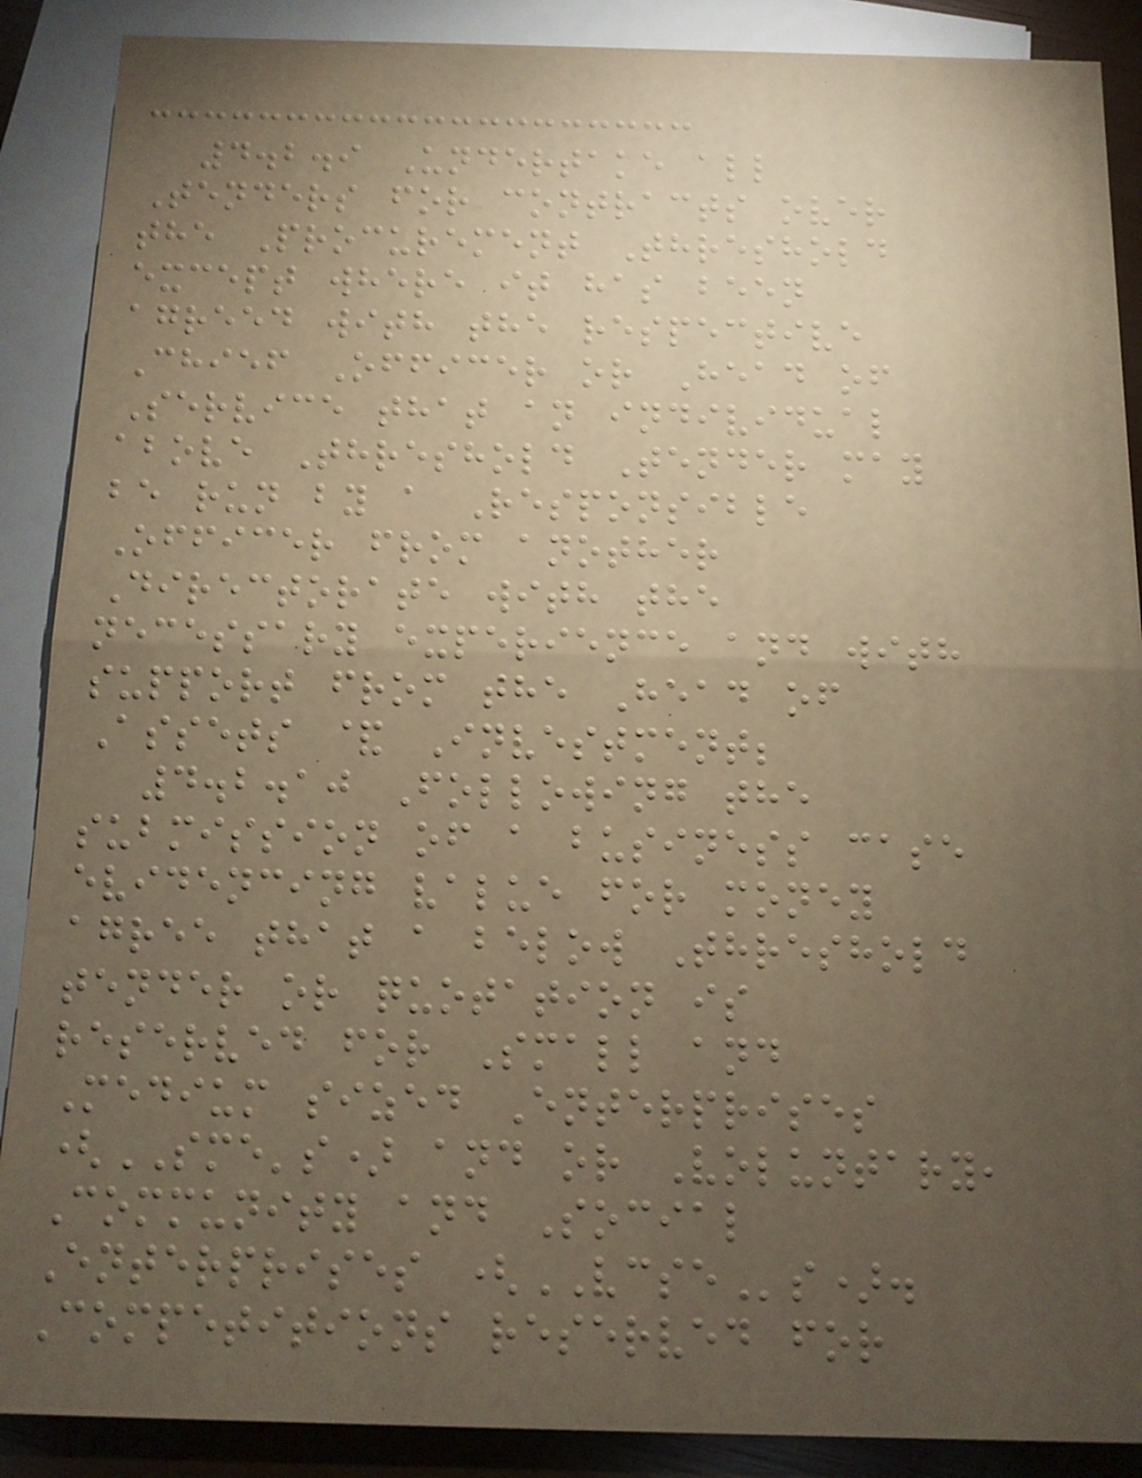4.2.9 Undertake all
Tenders for contracts over
the Procurement Threshold
except where it has been
agreed with the respective
Chief Officer or Head of
Service that an individual
above Threshold Tender may
be run by a Responsible
Officer from another
Directorate with the
necessary experience and with
support from the Head of
Assets & Investment;
4.2.10 Following the
submission of a business case
evidencing value for money
agree that a below Threshold
tender or quotation is
reserved for Small and
Medium sized Enterprises
(SME's) and or Voluntary,
Community and Social
Enterprises (VCSEs).
Competitions reserved for
